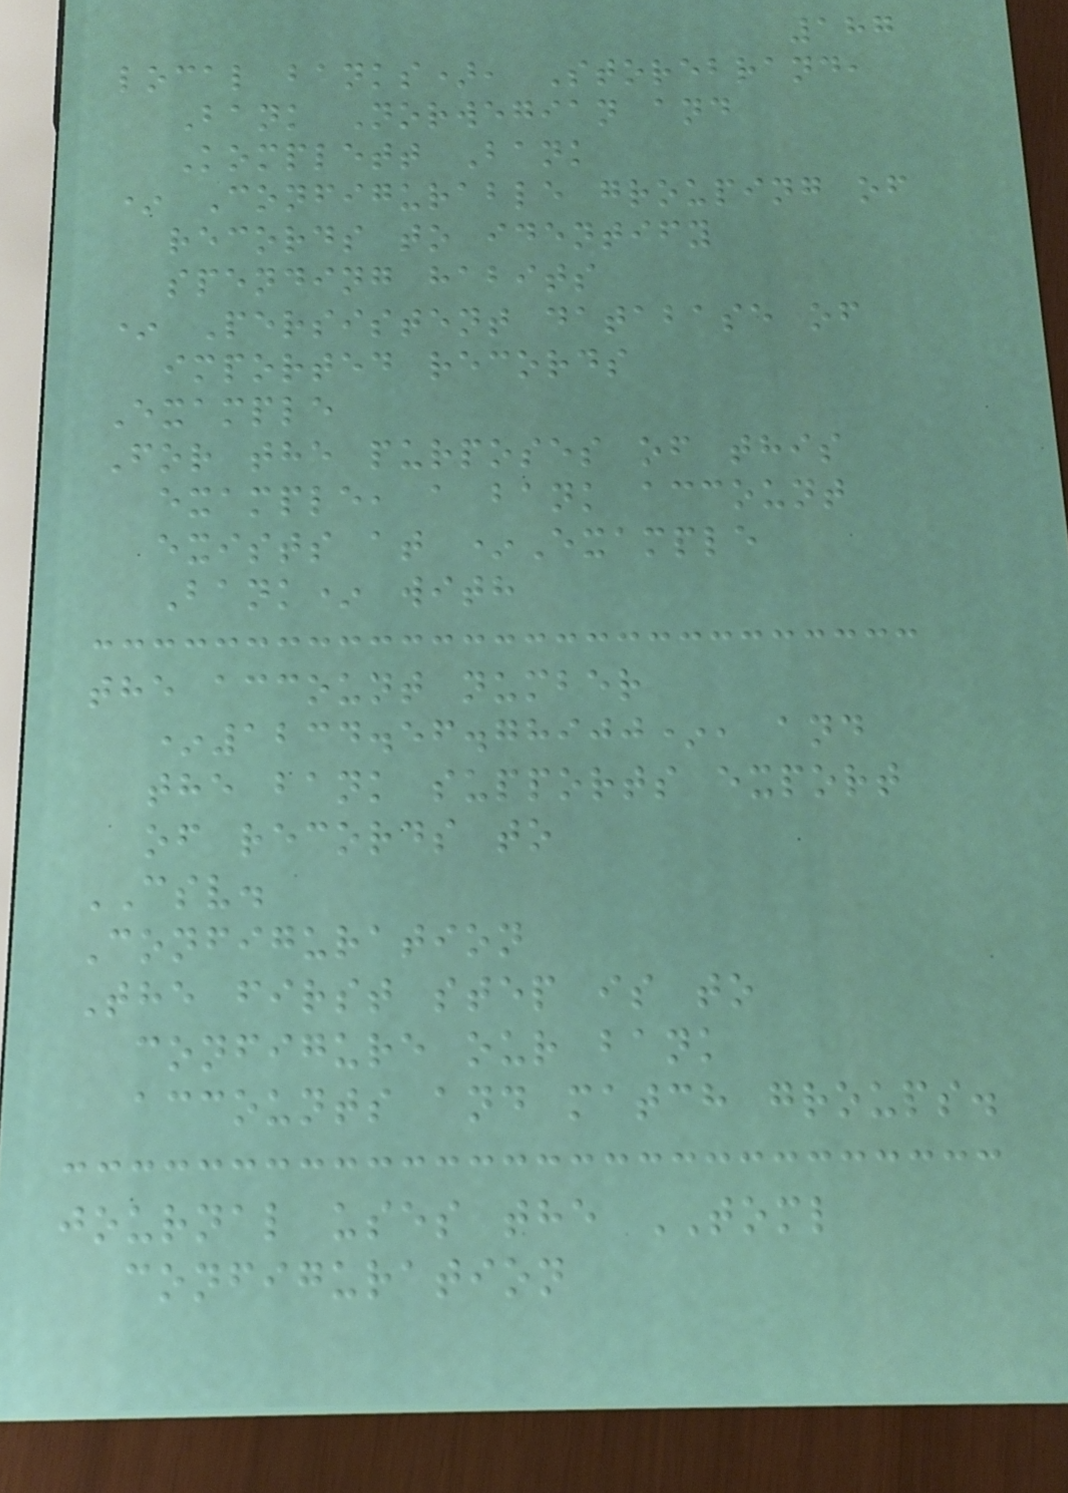187
local banks), Storebrand,
Bank Norwegian and
Komplett Bank
* Configurable grouping of
records to identify
spending habits
* Persistent database of
imported records
Example
For the purposes of this
example, a bank account
exists at *Example
Bank* with
the account number
*1234.56.78900*, and
the bank supports export
of records to
CSV.
Configuration
The first step is to
configure our bank
accounts and match groups.
journal uses the TOML
configuration
